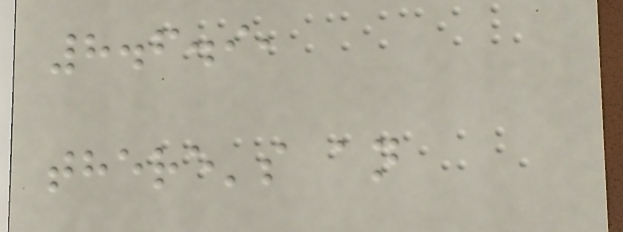8.6.9,
there's an
